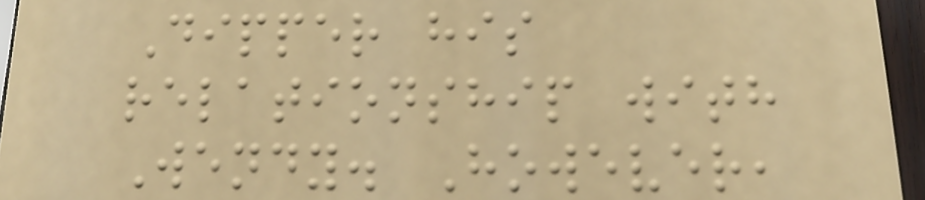Dipper his
relationship with
Wendy. However,
